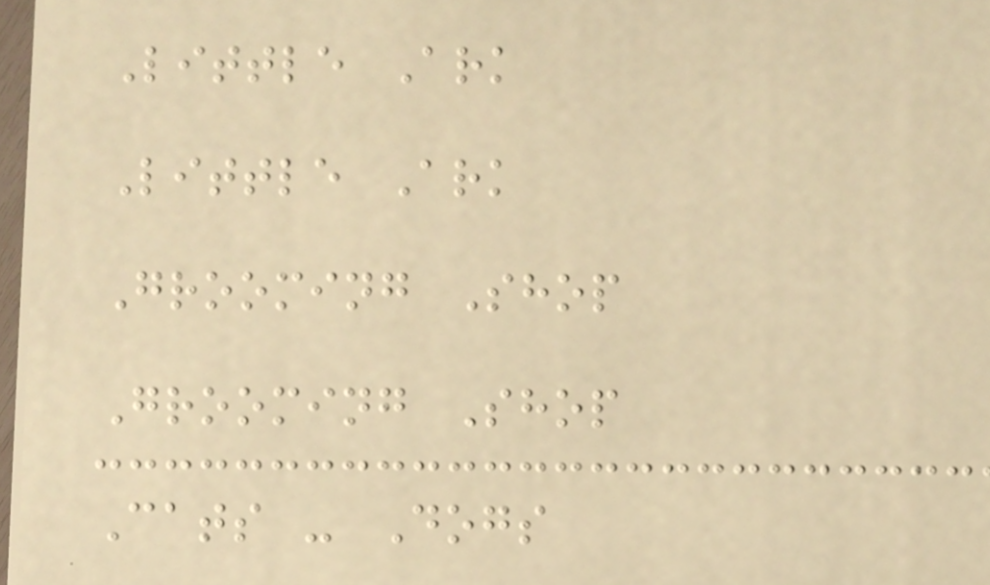Little Ark
Little Ark
Grooming Shop
Grooming Shop
Cats - Dogs
